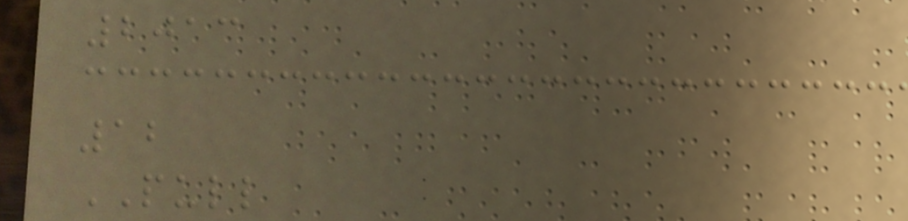2013
12
PULL
